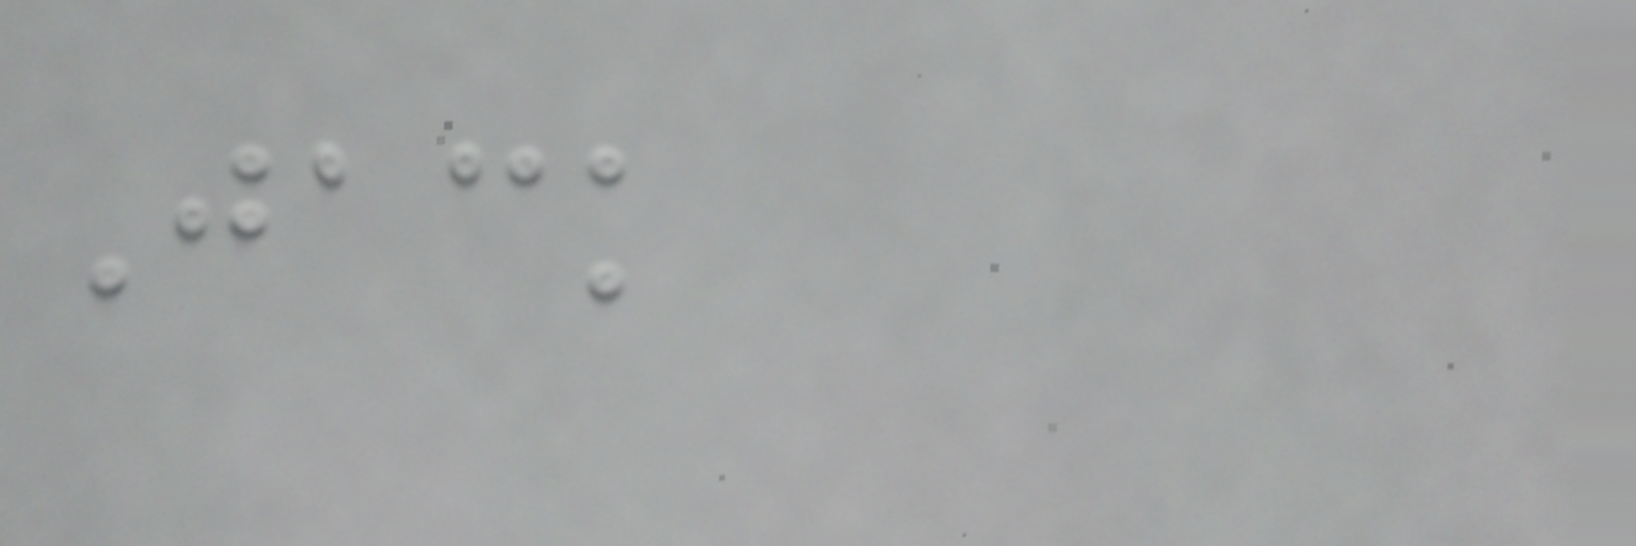Jack
